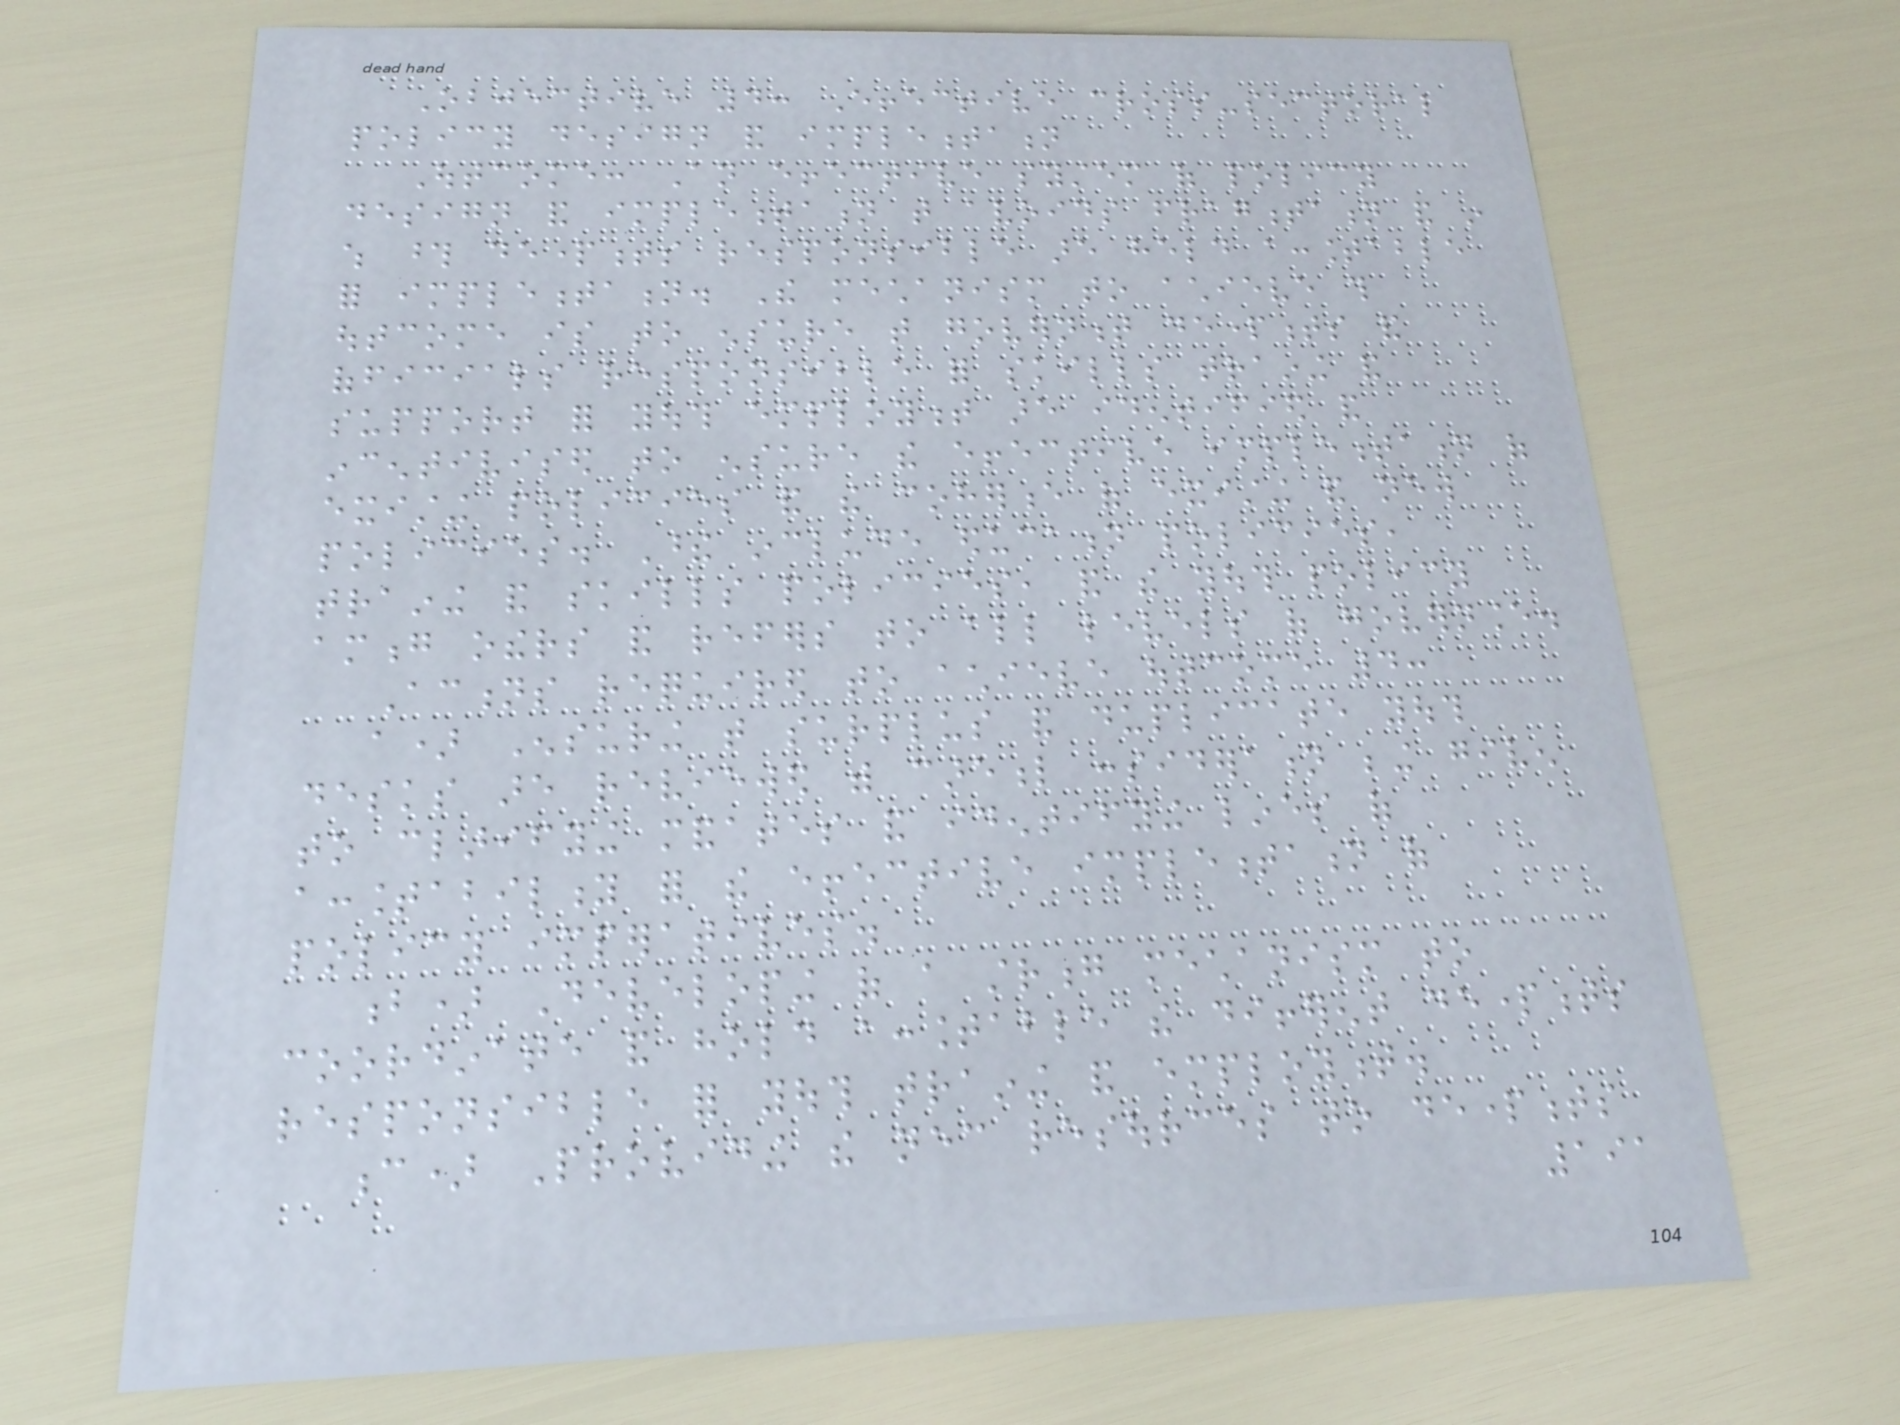Objective 4: Effective cross-sectoral
policy design and implementation
Outcome: An effective system of policy
design and implementation that avoids fragmentation and in
which those departments responsible are held accountable
for implementation. The mechanism to achieve this
outcome is to ensure that government departments and
officials responsible for skills training and
support for youth employment are identified and
incentivised to ensure the effective implementation of
existing policies and the coherence of existing and new
policies. These include education policies,
training and skills policies, and the youth policy
among others and refers to all levels of governance.
Actions required to achieve outcome 4:
a) Ensuring that surplus and duplicate youth
desks are reviewed with careful consideration being given
to clarifying mandates and identifying lines of
accountability for the effective implementation of
policy imperatives.
b) Developing of a strong mechanism to
coordinate and hold accountable the different departments
responsible for youth training and employment.
c) Providing the necessary resources to departments
191
